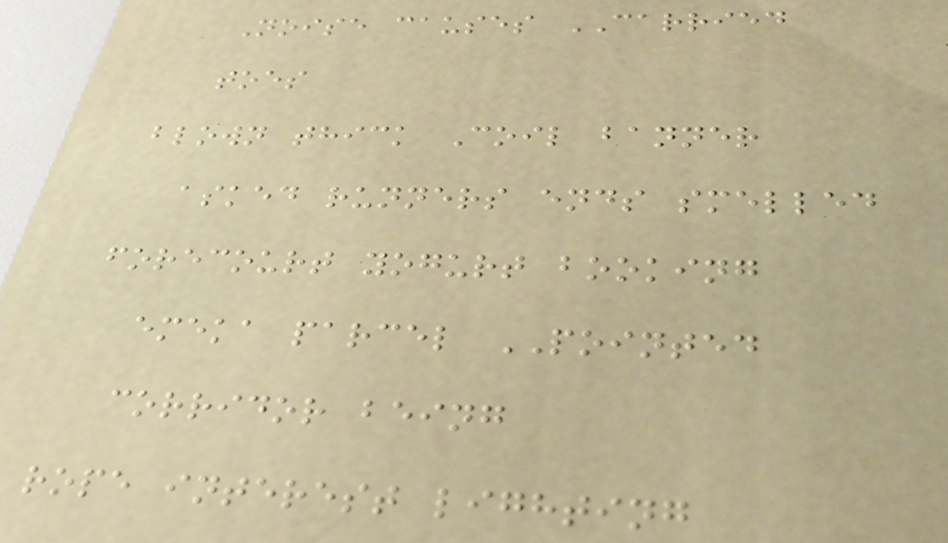Noise causes CARRIED
toes
blown thick Coil banner
asked runners ends smelled
forecourt yogurt booking
emeka parcel POINTED
corridor being
rope interest lighting
